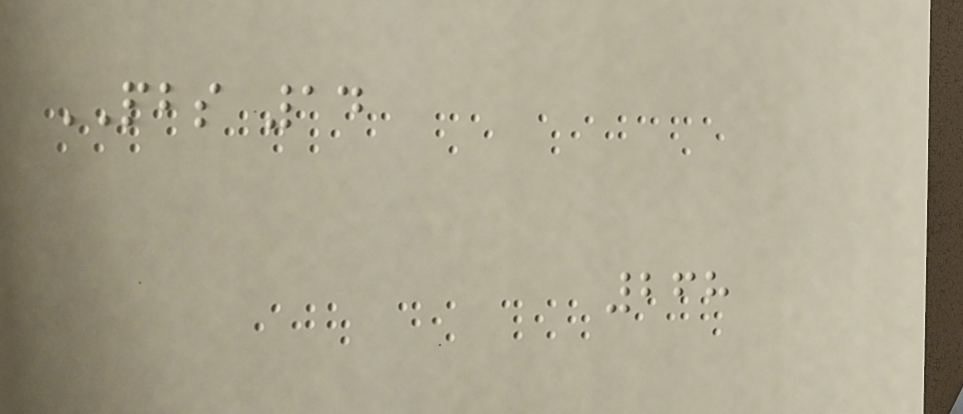PBS 14
268
